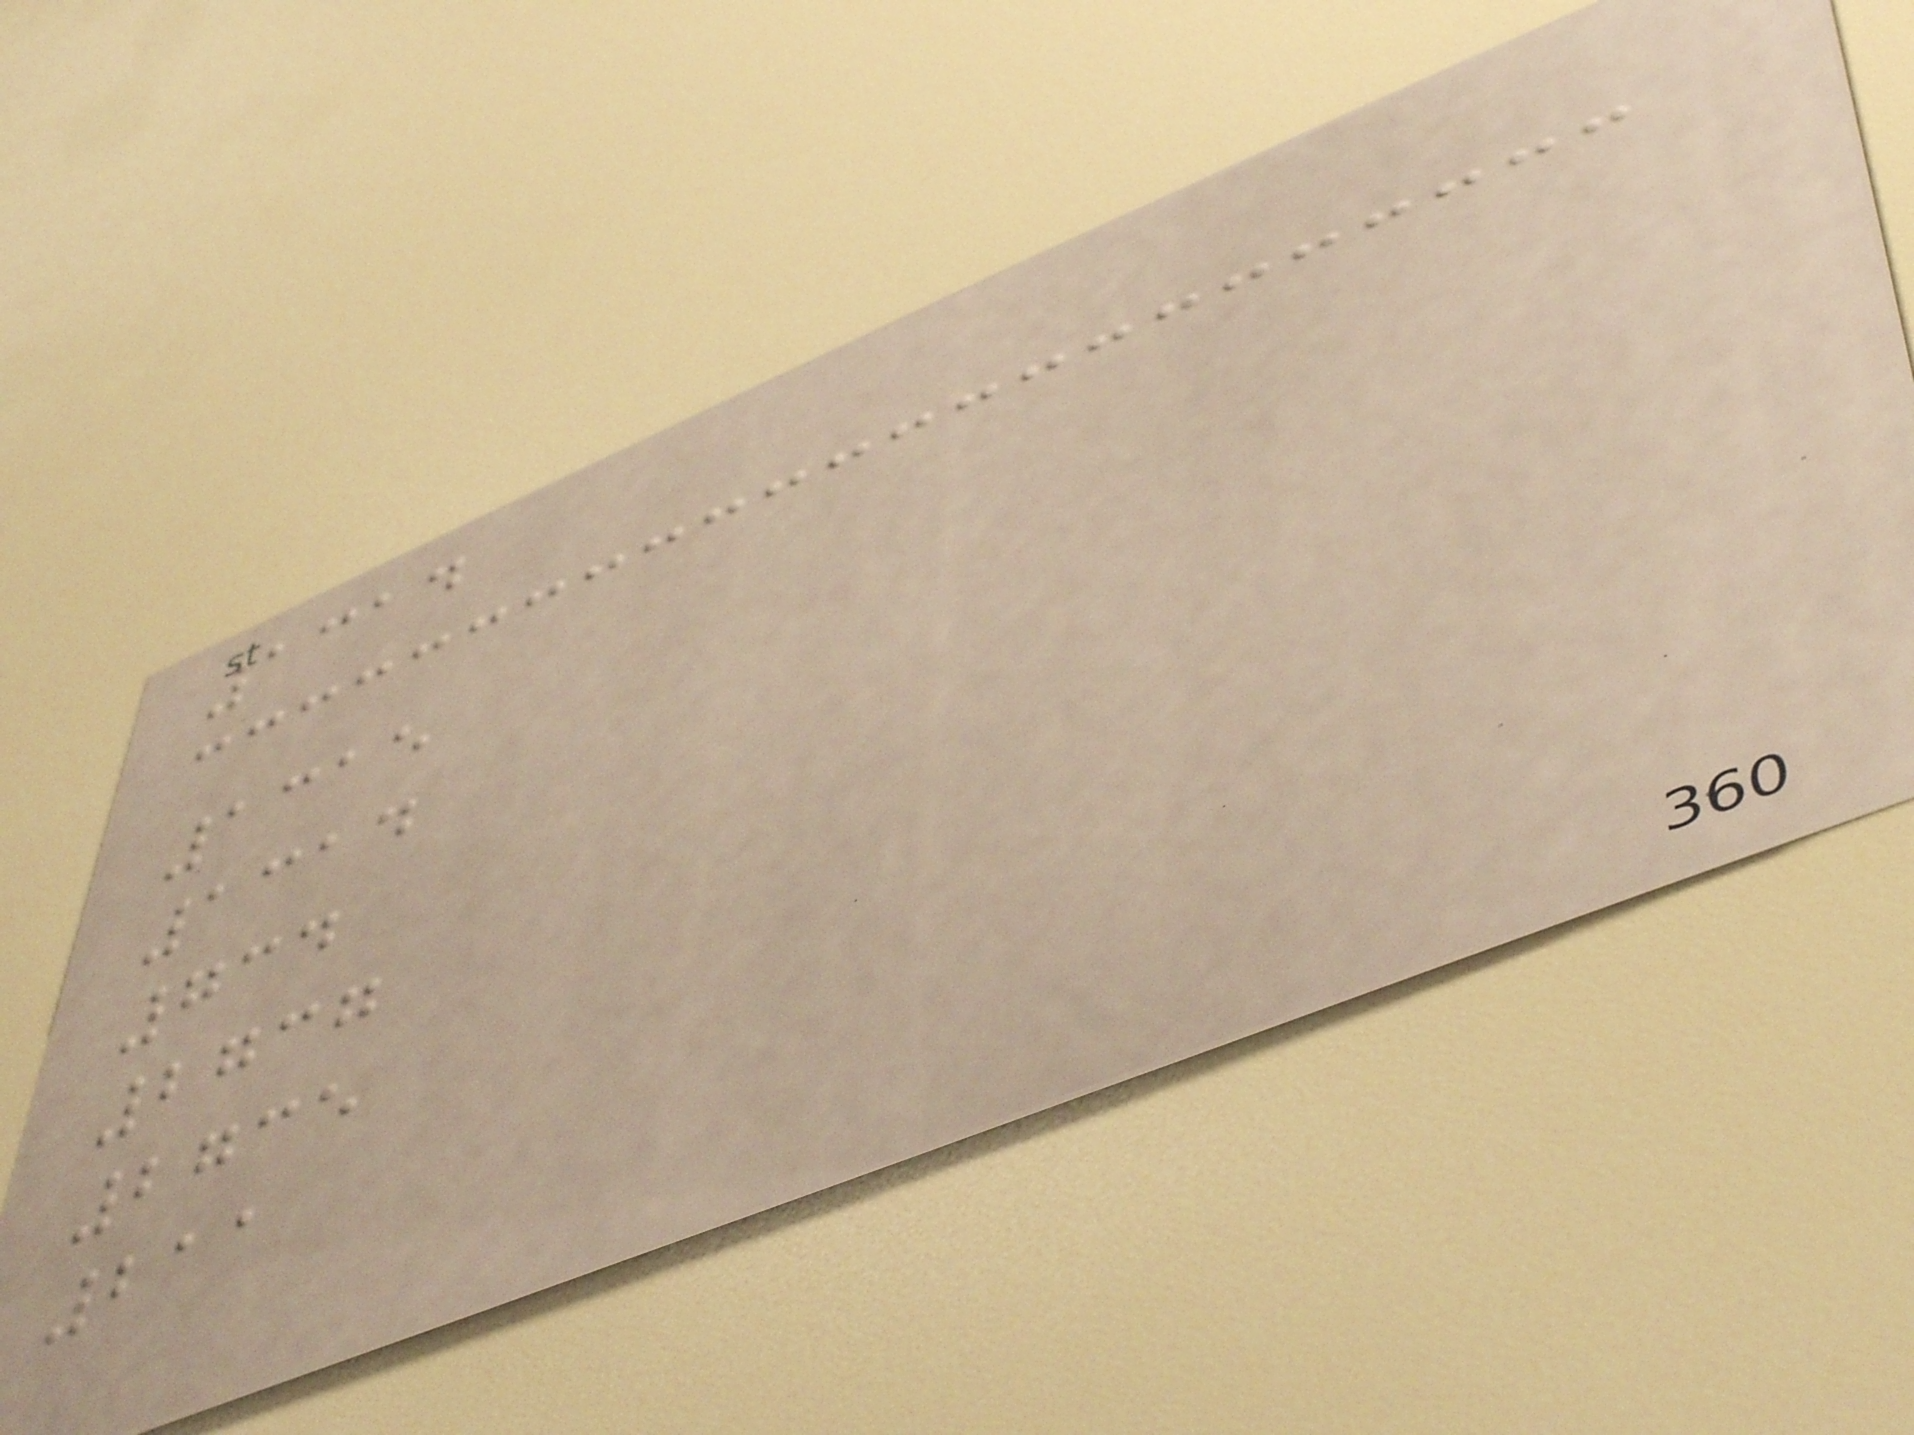1314
1315
1314
734
2737
2735
211
